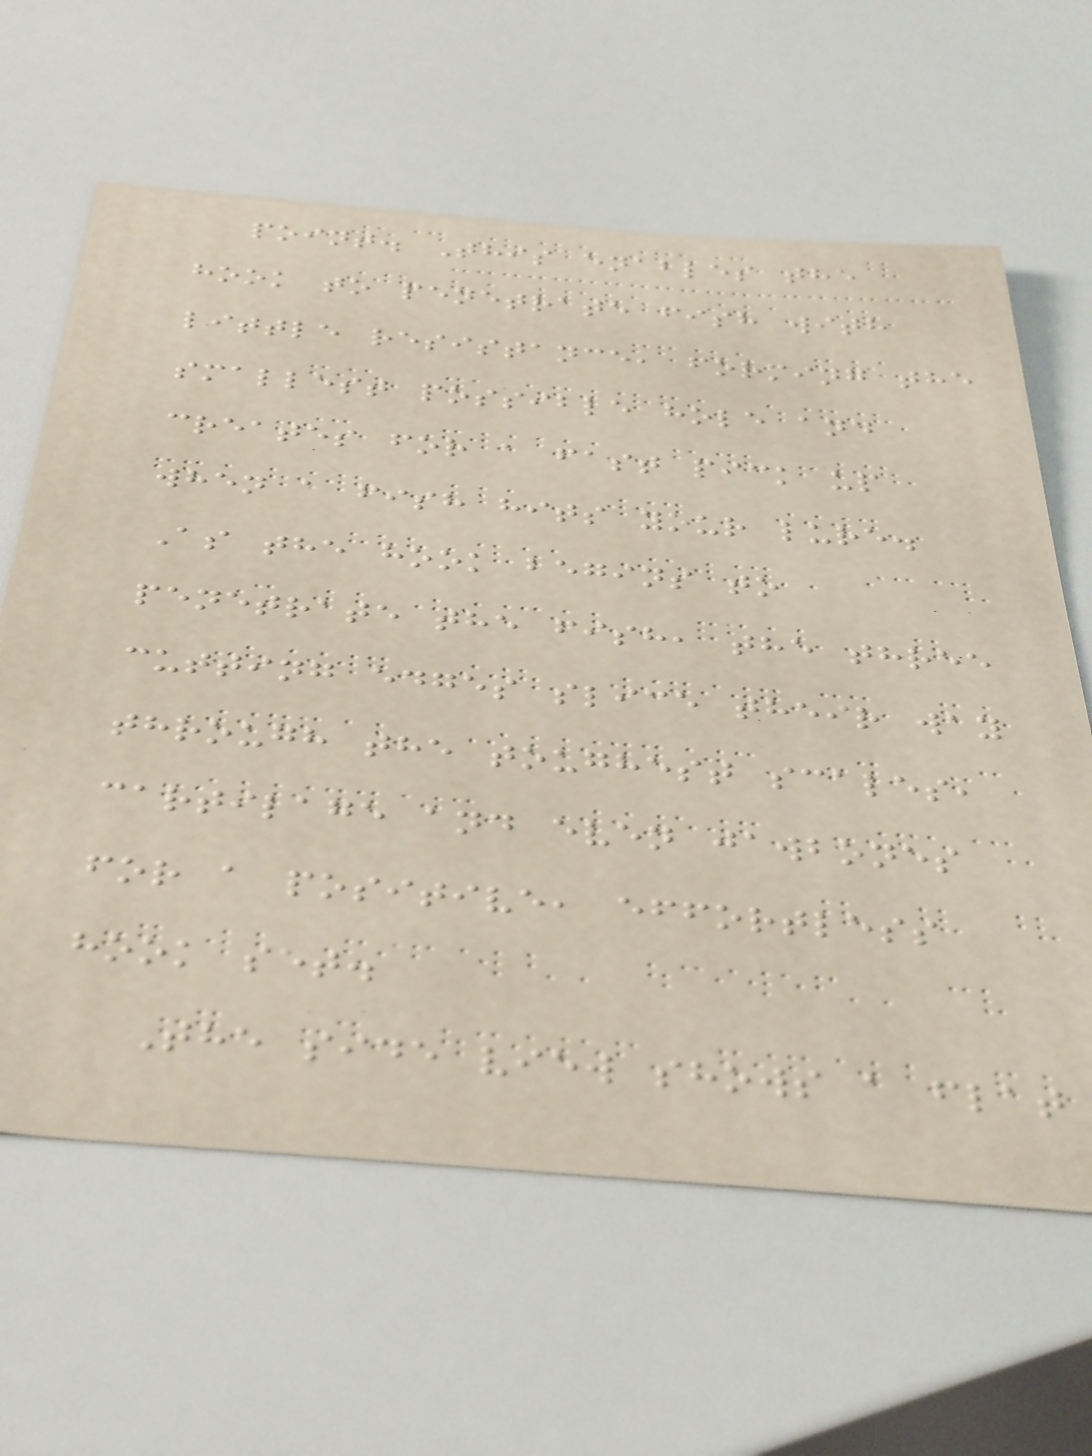point. This enables the
hook to penetrate fish with
little resistance, forming the
smallest possible hole and
creates for a fast pick up
when a fish hits your lure.
As the hook begins to
penetrate the fish, the three
cutting edges slice their way
through the toughest scales,
cartilage and even jawbones
for a positive, effortless
hook set.
The side view shows a flat
